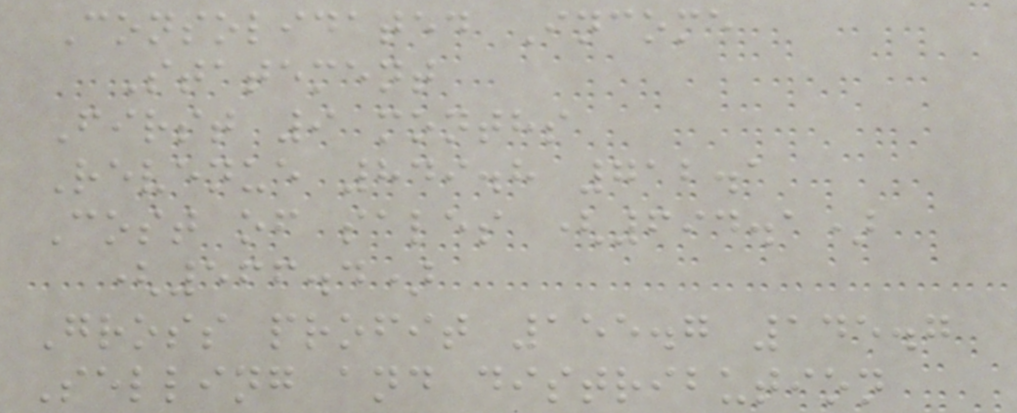Consolidated Income
Statement
First 9 months
Revenue 849.8 712.1
Cost of sales (694.1)
(566.4)
Gross profit 155.7 145.7
Selling and distribution
